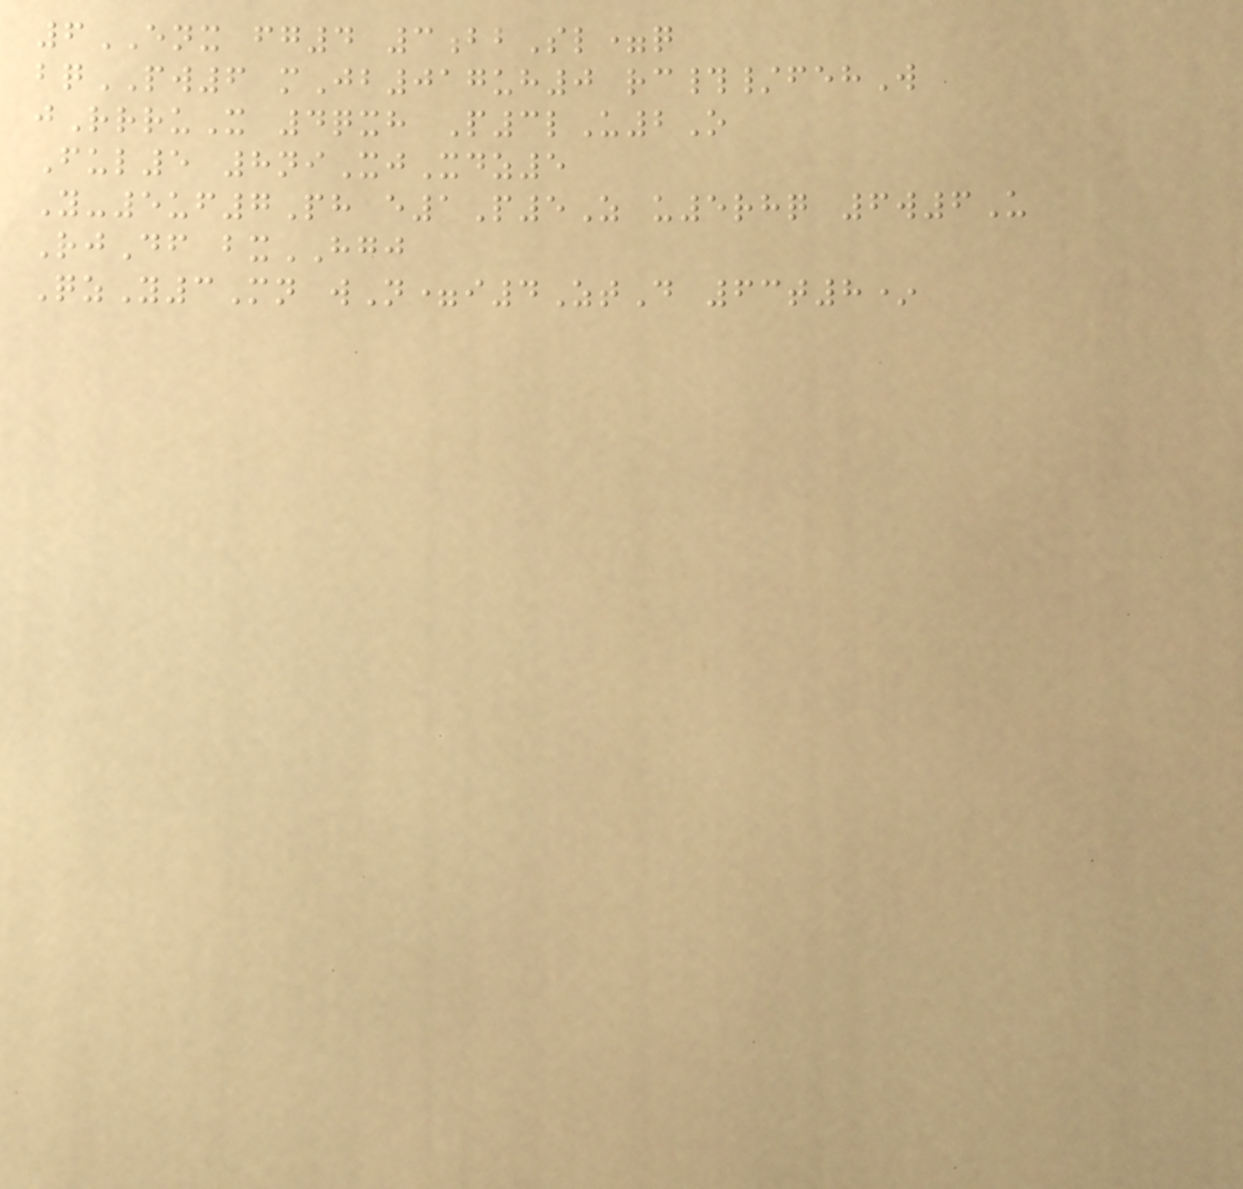6ENX fg4 3bbSl=q
bqPW6 mJb017uh0 rc#/fehW
jRrruX 4qxh P3lU2O
Ful5 8niXjXdz5
Y-5uf7Ph e1P5Z u5rhq 6w6U
RjDf bxHGJ
QzY3Mn wN=i4ZtD 63t8*
